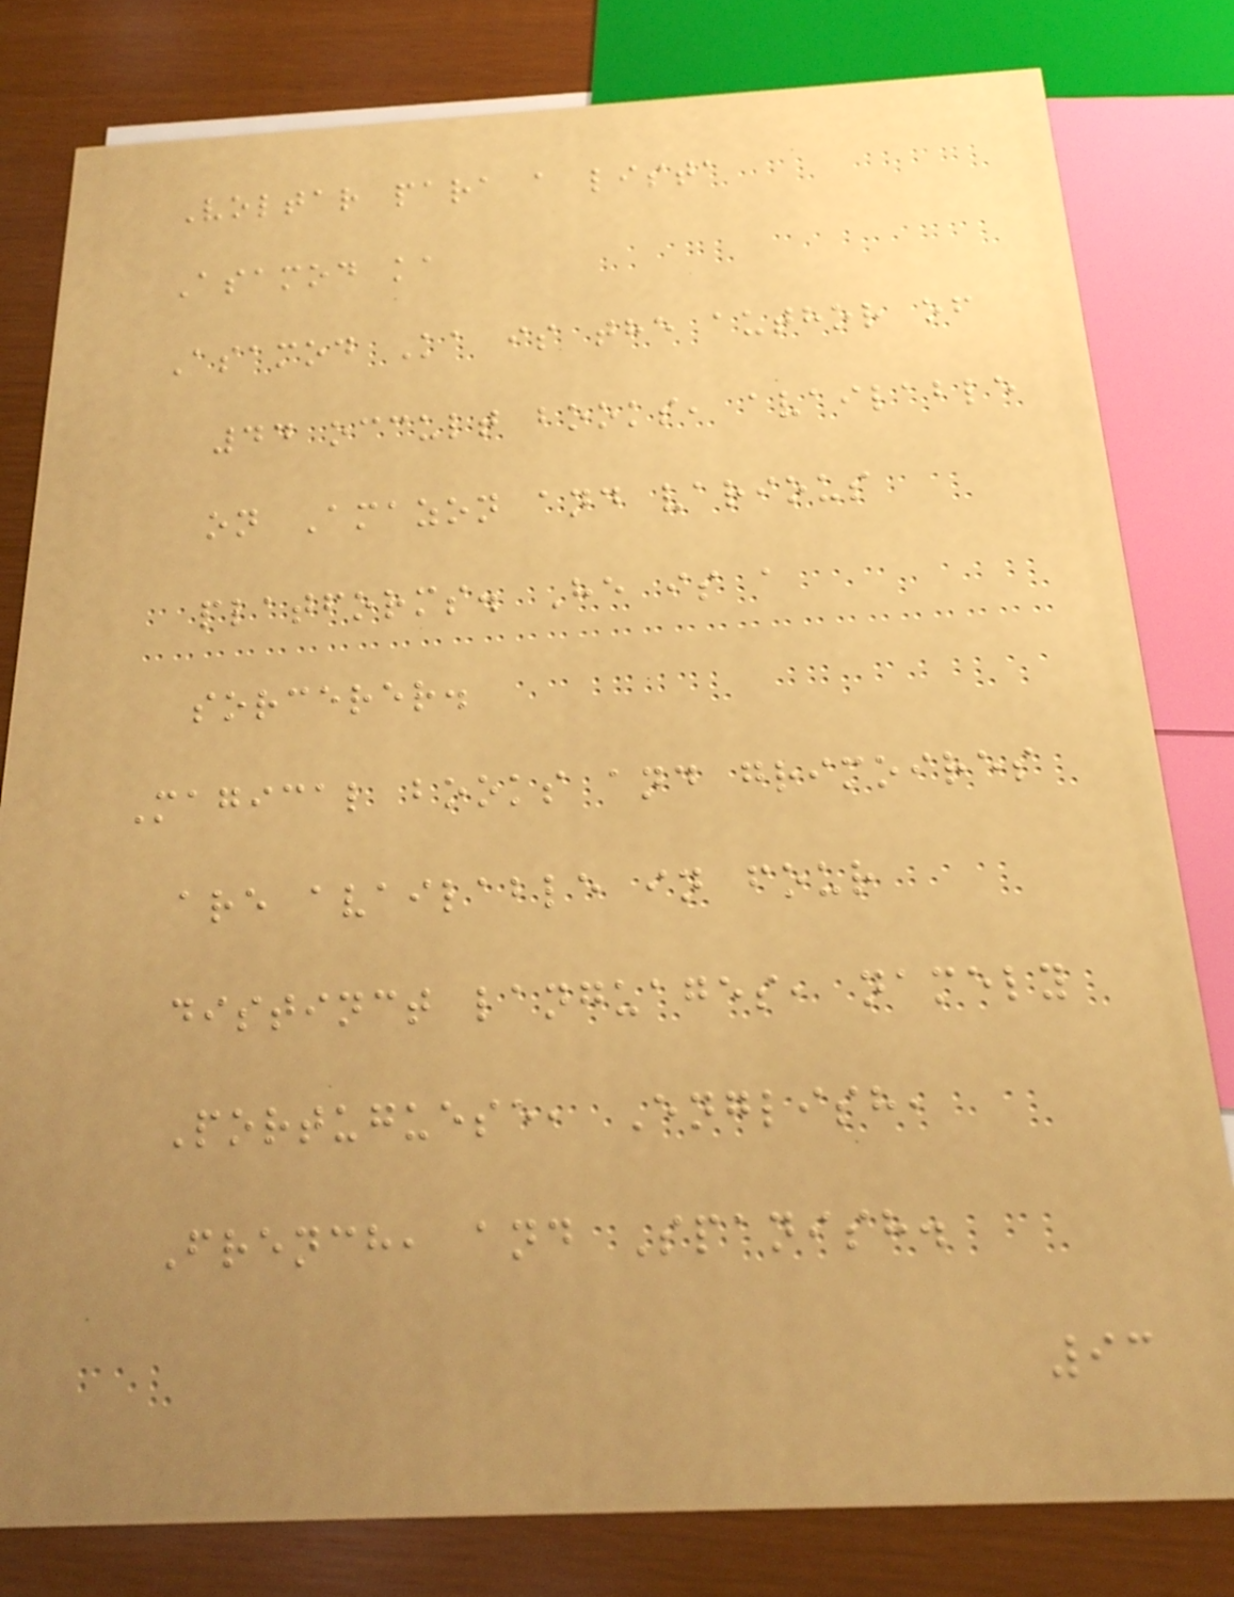Voltar para a lista
Asamod ka
Asamod Ka is the author of
44 occult books, available
on Amazon and various
platforms. He is a
sorcerer.
Magical books and grimoires
are available in four
distinct languages, namely
Portuguese, English,
French, and Spanish.
93
